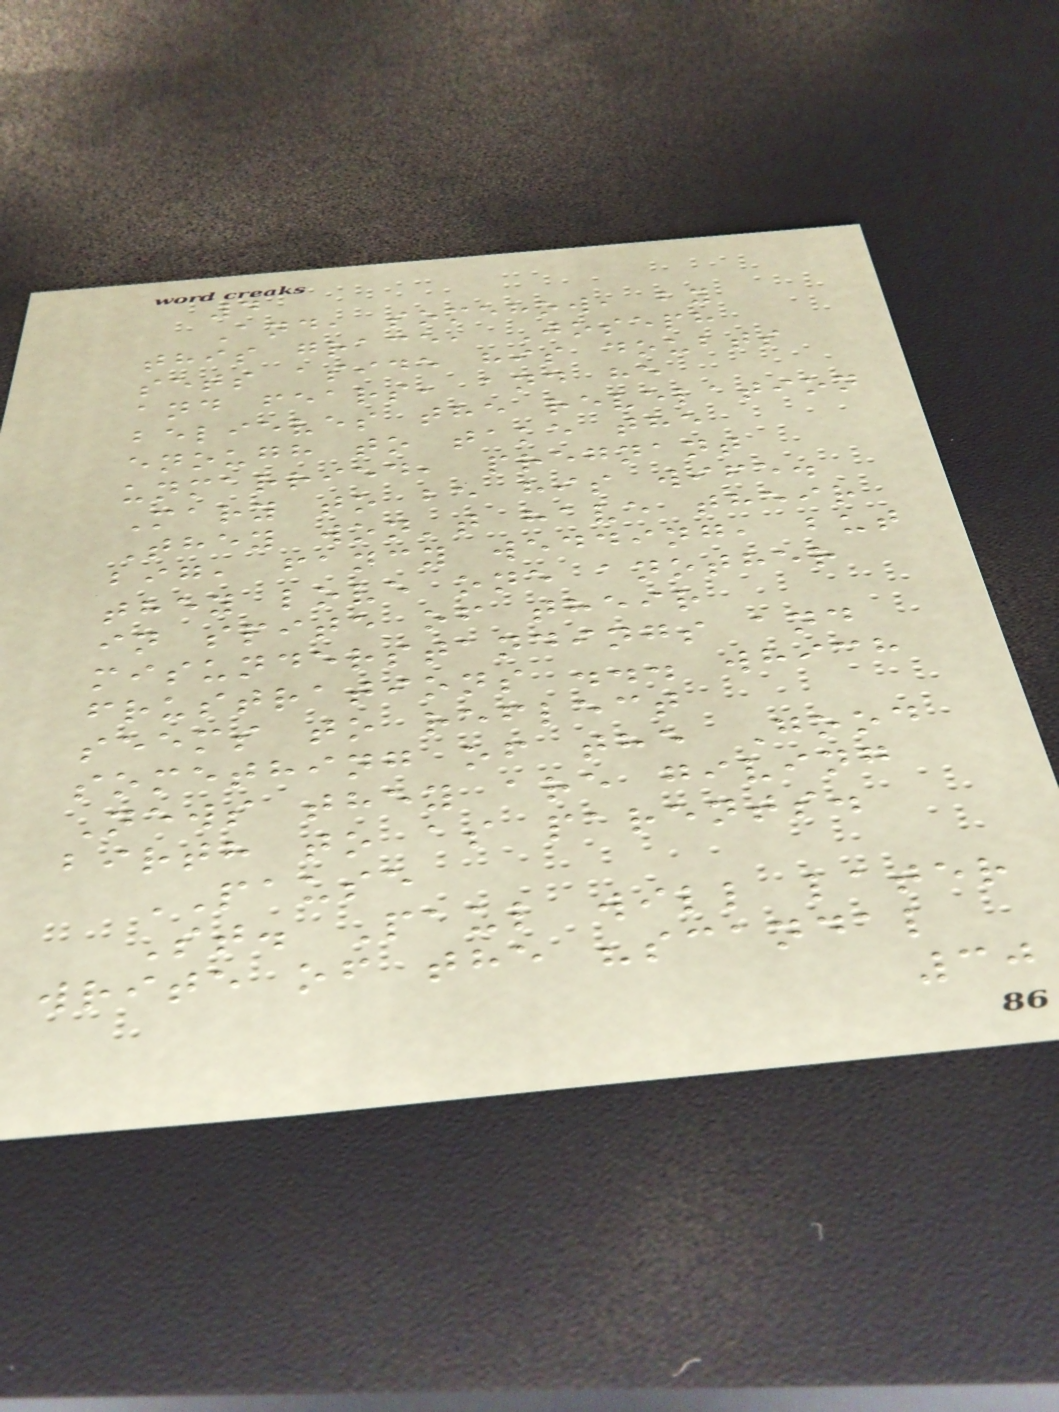4
And, somehow, by
this grace, Joseph
sets aside his doubts
and fears, and he
believes the revelation
enough to take the
unmarried, pregnant
Mary to be his wife.
They won't have their
big, fancy wedding, but
they love one another
in spite of their
misunderstandings and
frustrations ... which
seems to reflect
something of the Good
News they are giving
birth to as parents.
PAUSE
St. Paul will later
write of the "scandal
30
